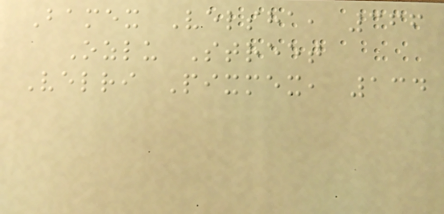Bamex Velsha, 366
Ozlu Street
Velri Pixmex, 134
